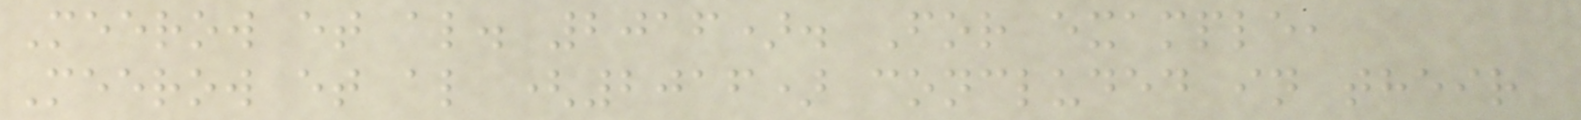Meerow et al. 2016). For example,
Meerow et al (2016) concluded in their
